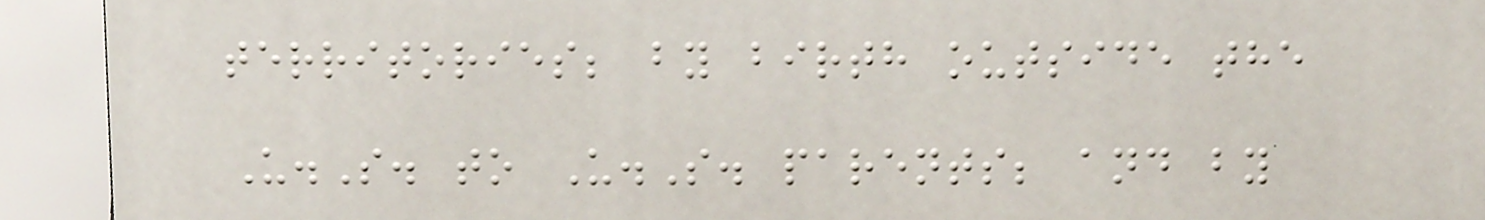territories; by birth outside the
U.S. to U.S. parents; and by
